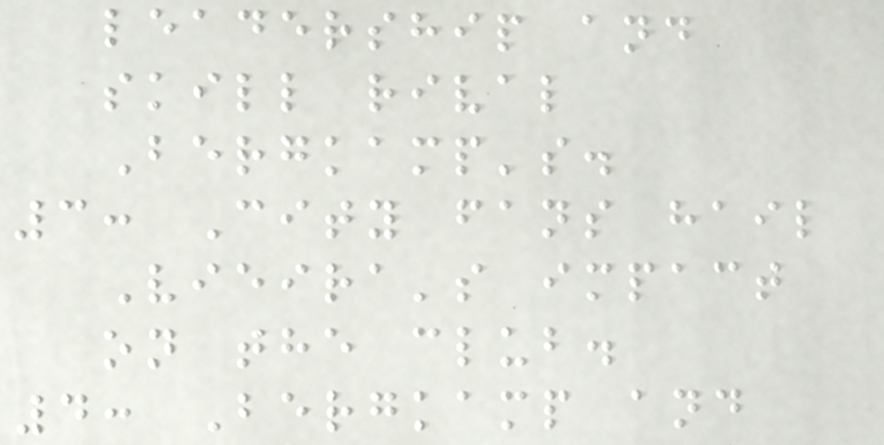leadership and
skill rival
Bergkamp's.
3: City fans hail
Vieira's impact
on the club.
4: Bergkamp and
